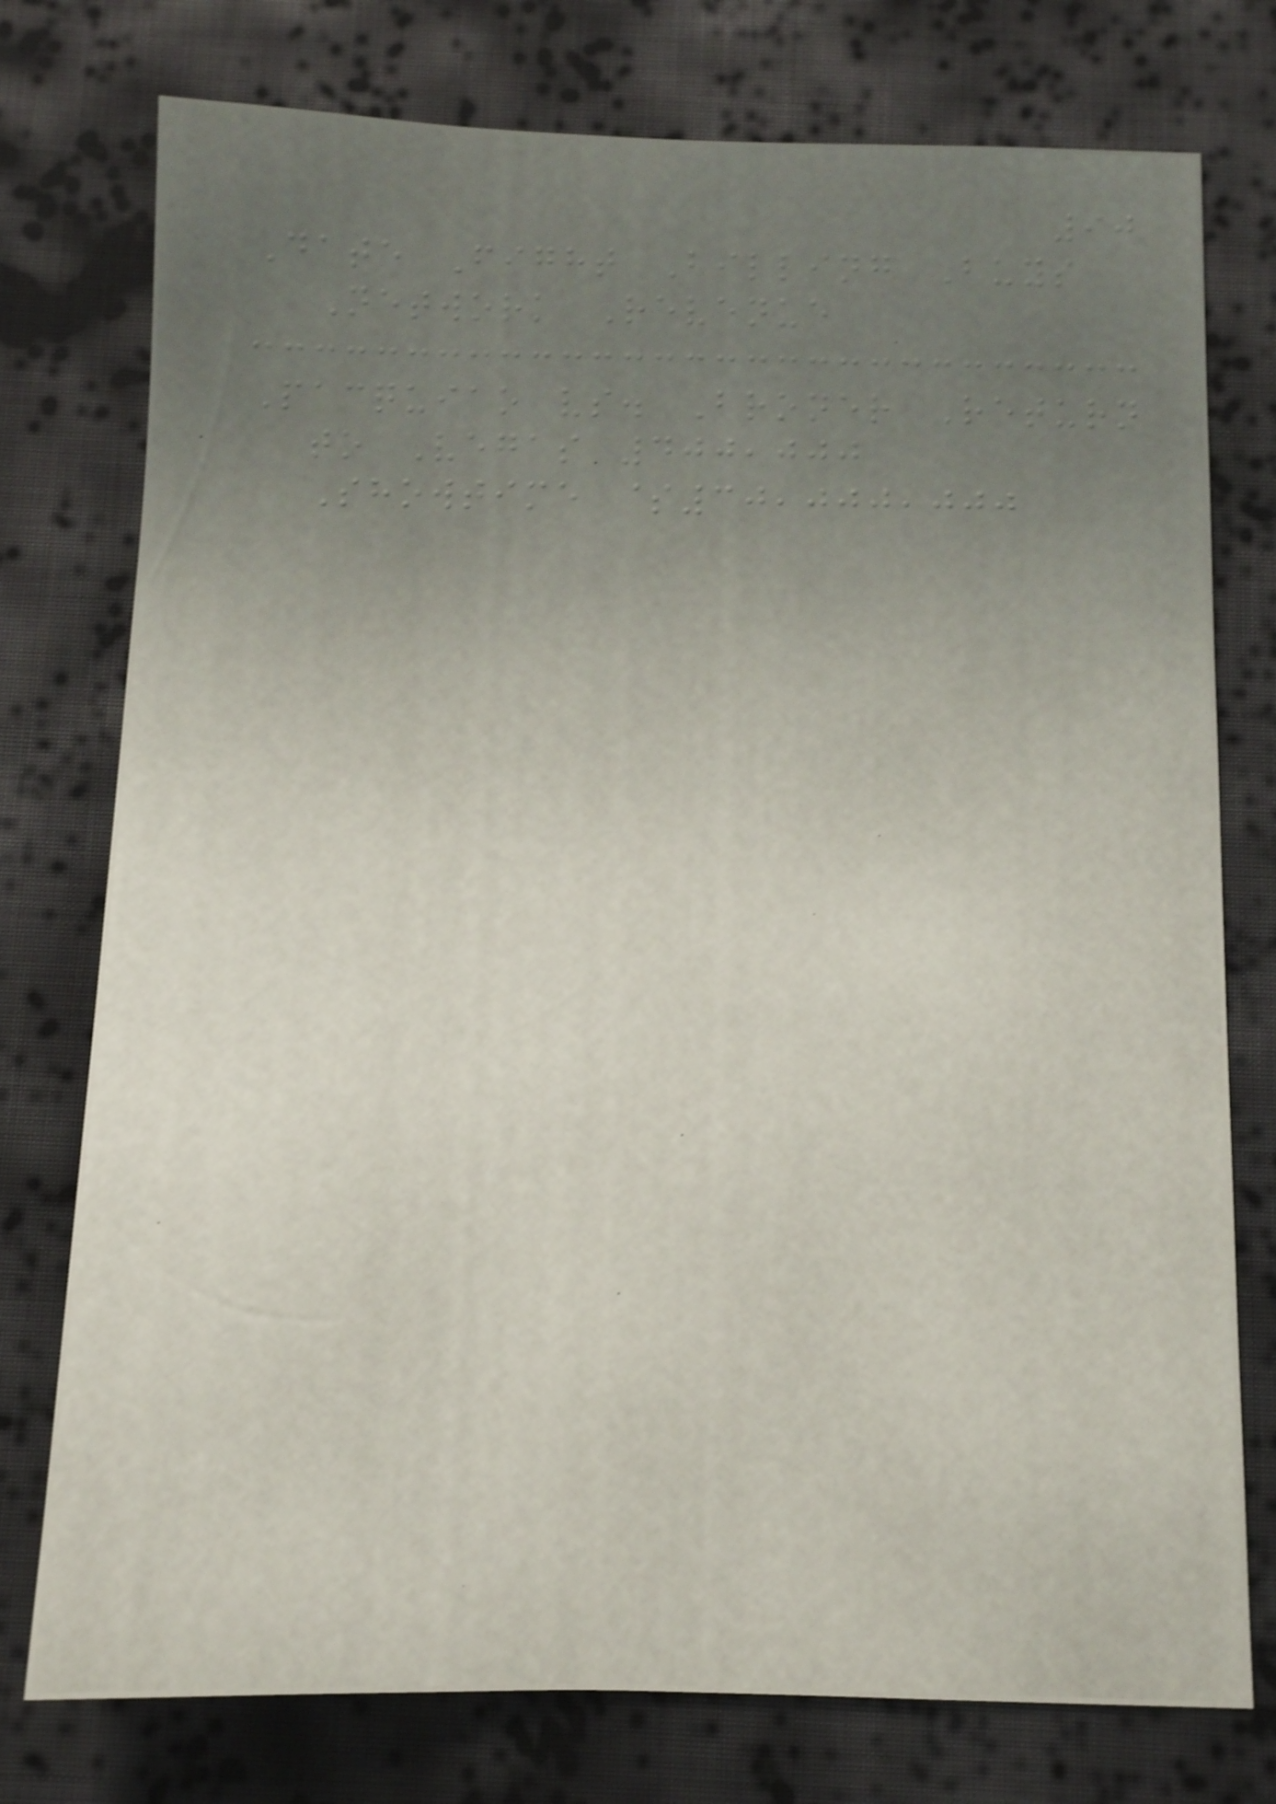90
Date Fight Billing Buys
Network Revenue
Pacquiao vs. Broner Return
to Vegas 400,000
Showtime $30,000,000
